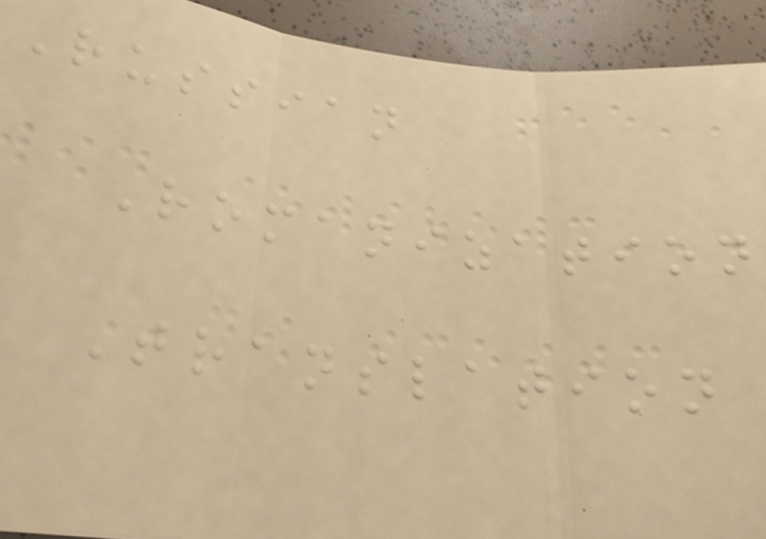Russian
Romanization
Translation
